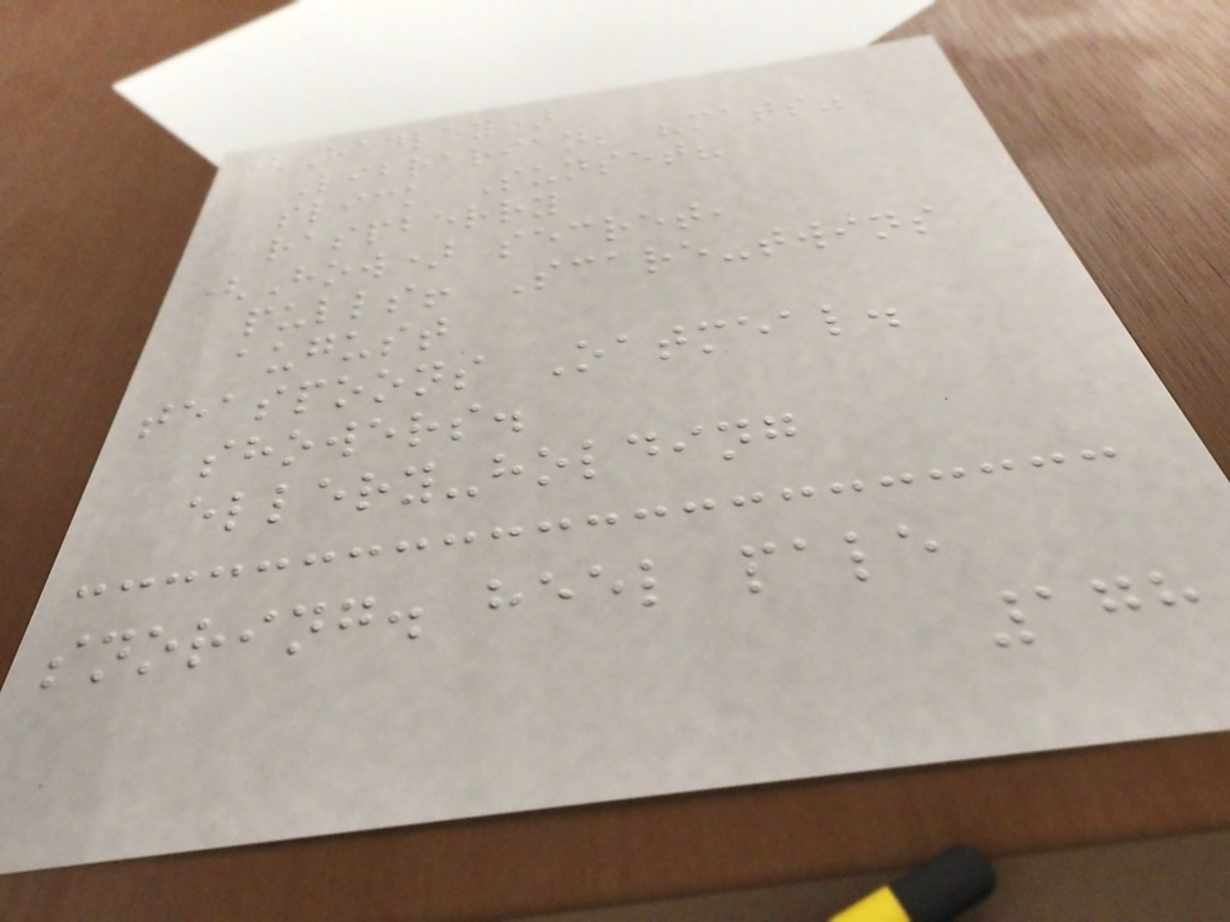(Hadley)
Librarian; "mats"
slick Sunset?
raspberry
(How) secret,
pulls! Scare-twins
august
teaspoons Oatmeal.
showers.
ellery-holding
snoring. heel pale
178
